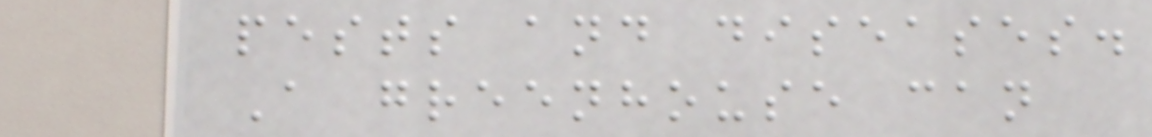pests and diseases.
A greenhouse can
